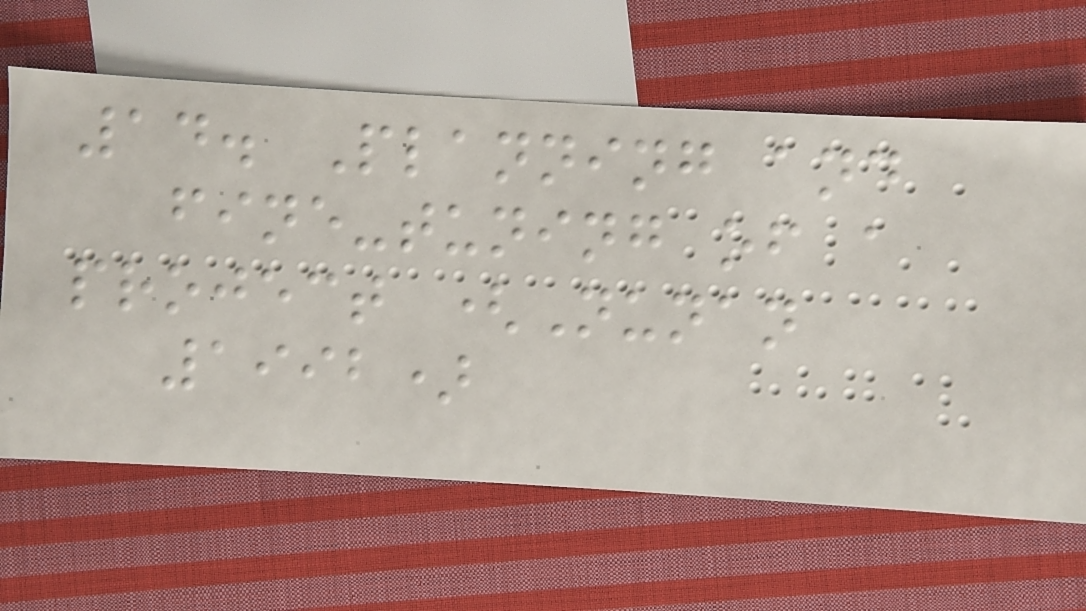14. Planning and
fine-tuning of a
project (Nunan
1992)
